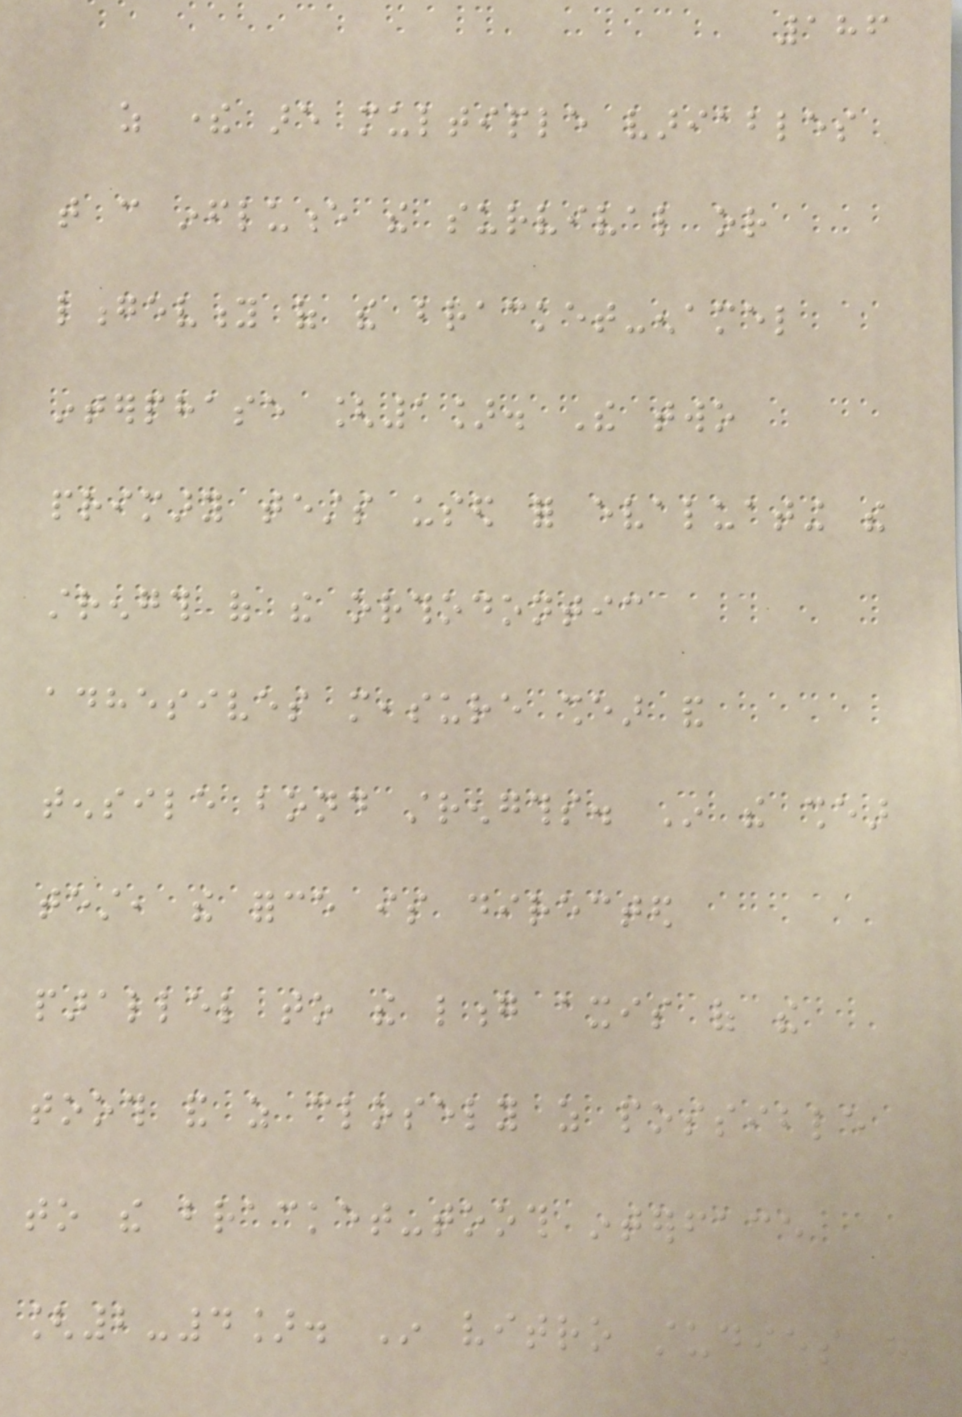186
as there are multiple variables
that can influence the survival or
longevity of the bracket-enamel
interphase [1]. The two
primary tests used for evaluating the
strength of the orthodontic
adhesives measure shear and
tensile bond strengths. In the shear
test, the force is directed
parallel to the long axis of the
tooth and as closely as possible
to the bracket-tooth interface
[2-4]. In vitro studies have
